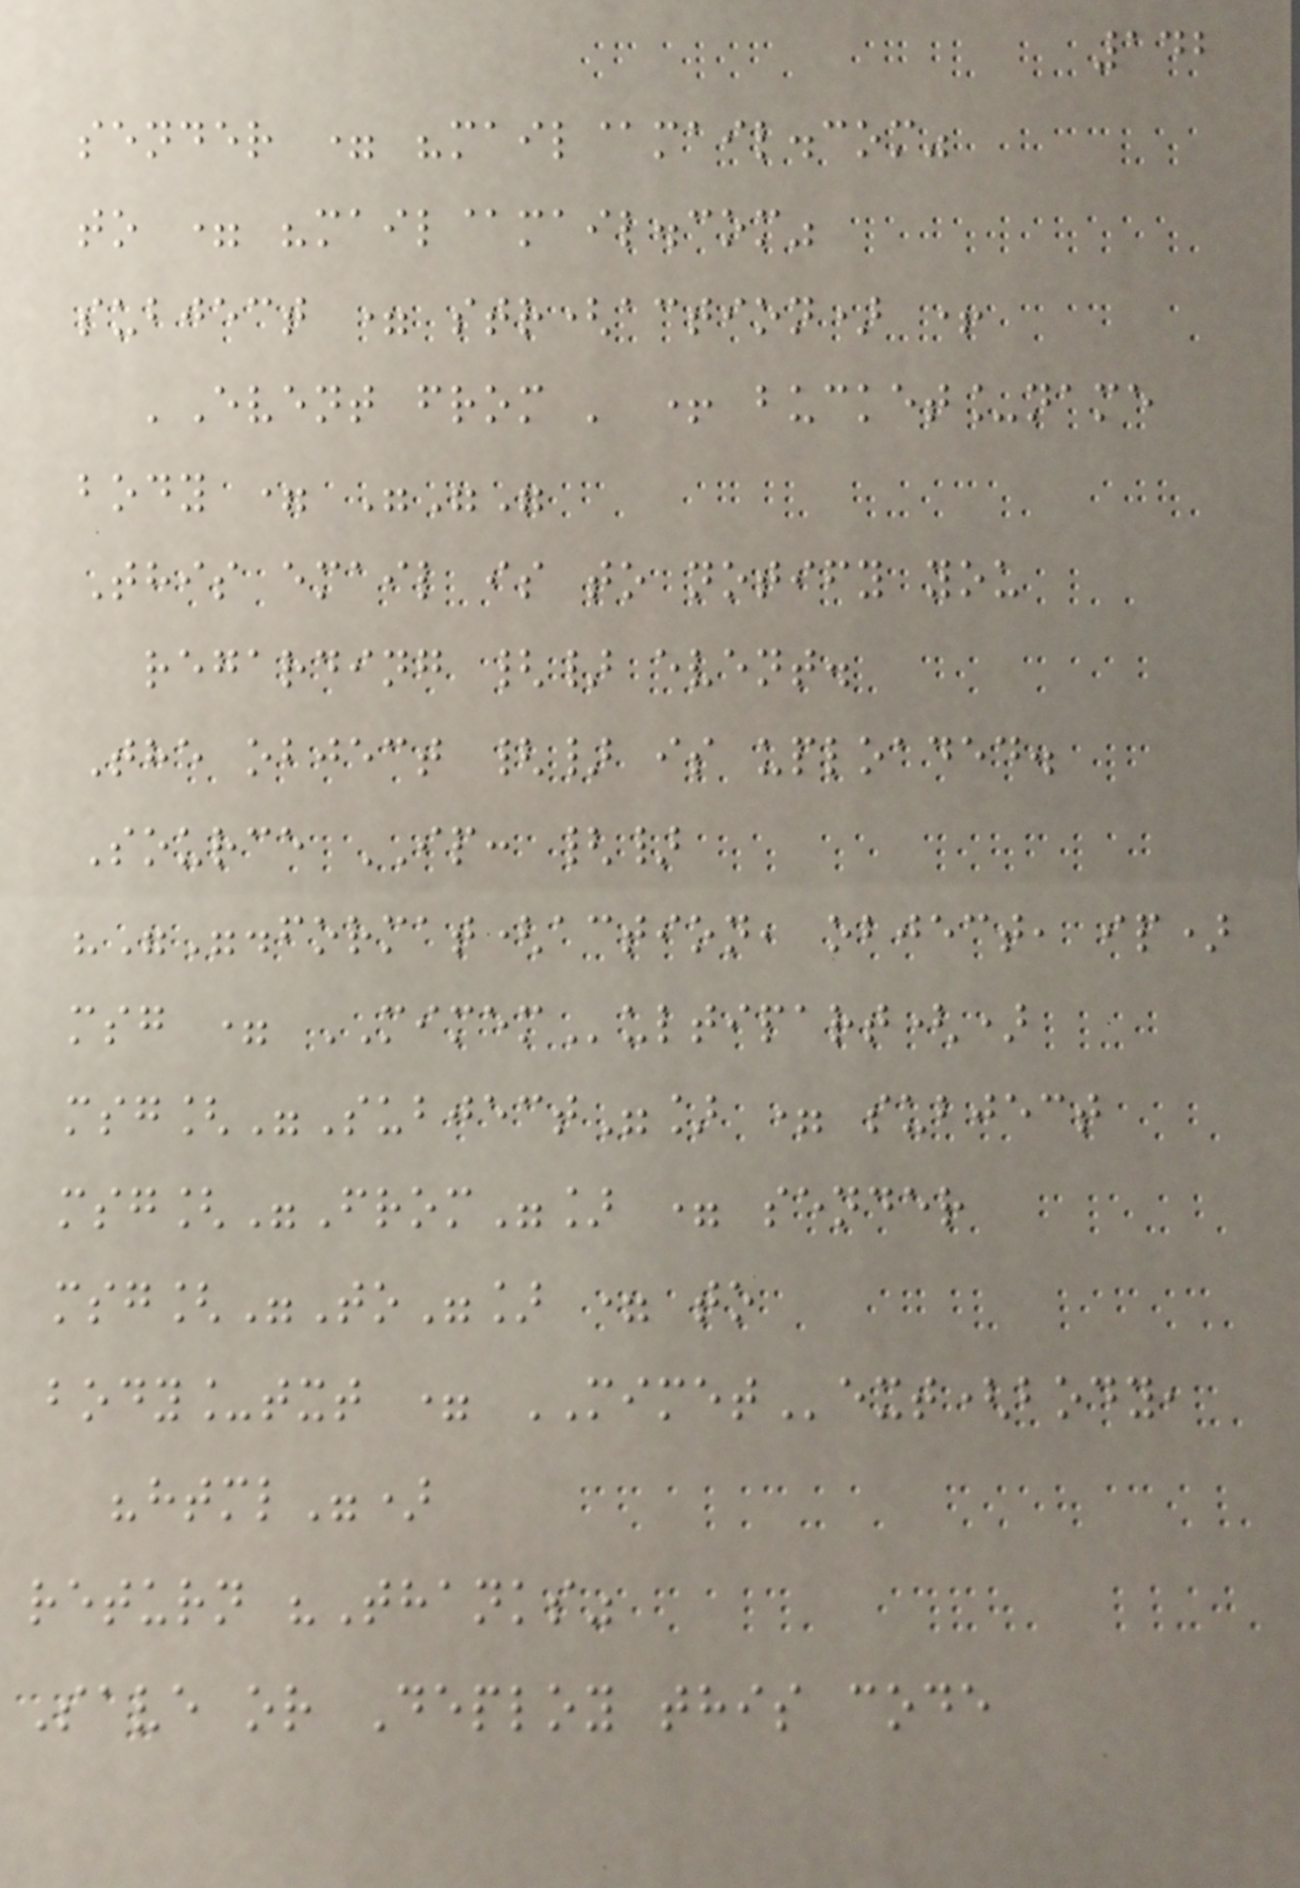142
sender = "mail@mail.com"
to = "mail@mail.com"
subject = str(action) +
'Event from ' + bucket_name
body = """
This email is to notify you
regarding {} event.
The object {} is uploaded.
Source IP: {}
""".format(action, object, ip)
msg = MIMEMultipart()
msg["Subject"] = subject
msg["From"] = sender
msg["To"] = to
body_txt = MIMEText(body,
"html")
return "Thanks"
Save or Deploy this code
